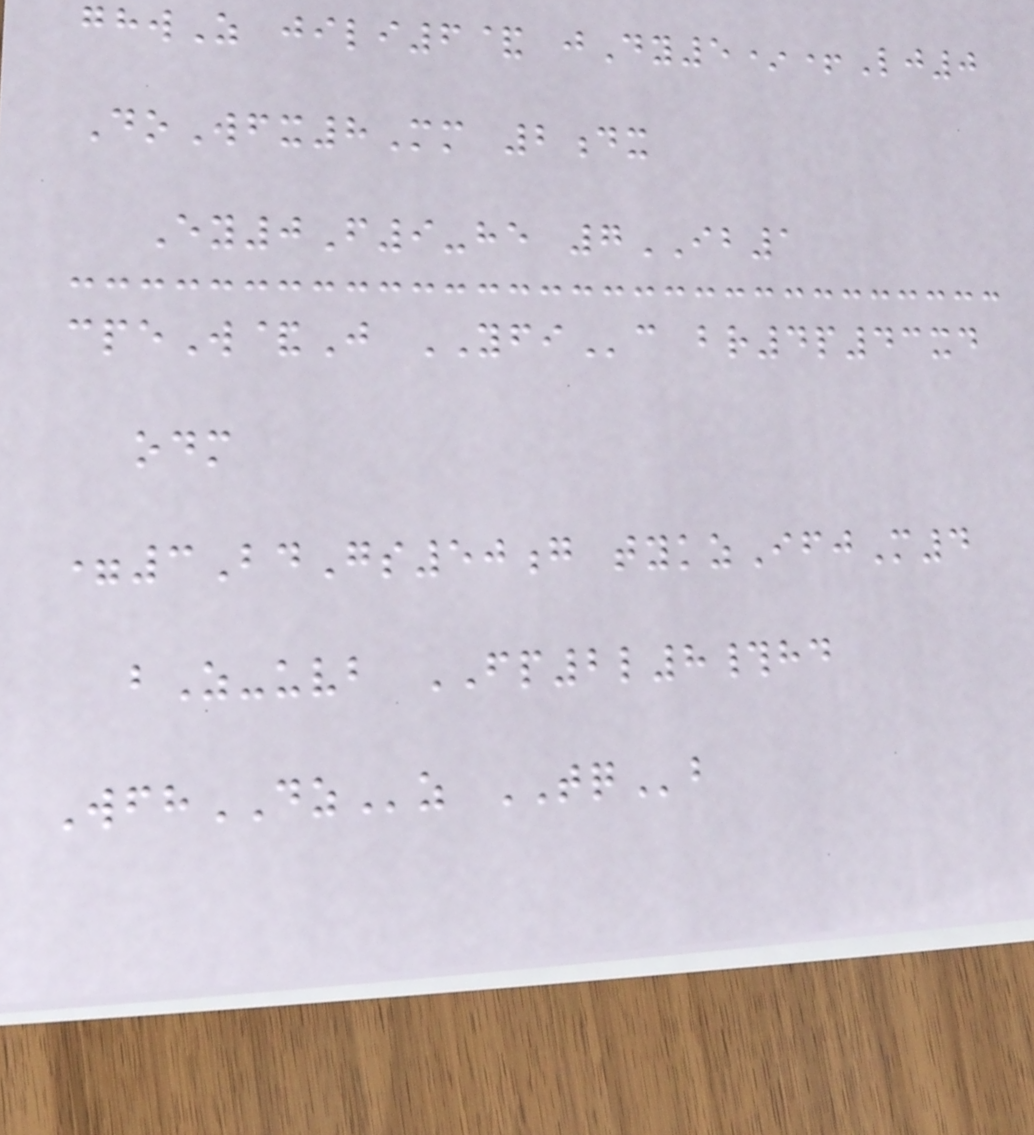ghwZ jili6& jDy5*+Lj0
DoWfx8Mm 2dx
Ey0F9-he 7IB1
cpeW&J YFIc br4p43xd
odm
=3BdGs50g tykzIfjM4
bZ-uvb FP2l8#hd
WfhDZz TQb
